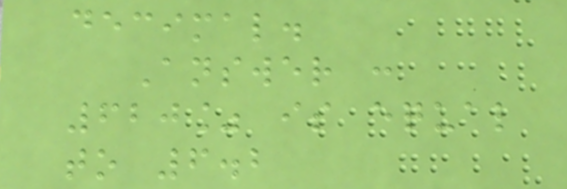decimal.
Answer :
620% is equal
to 6.2
